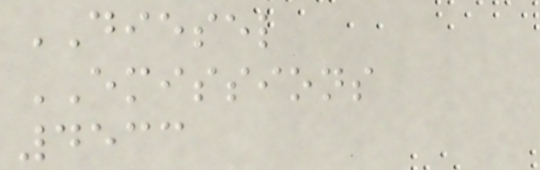DIESEL
EMISSIONS
4533
